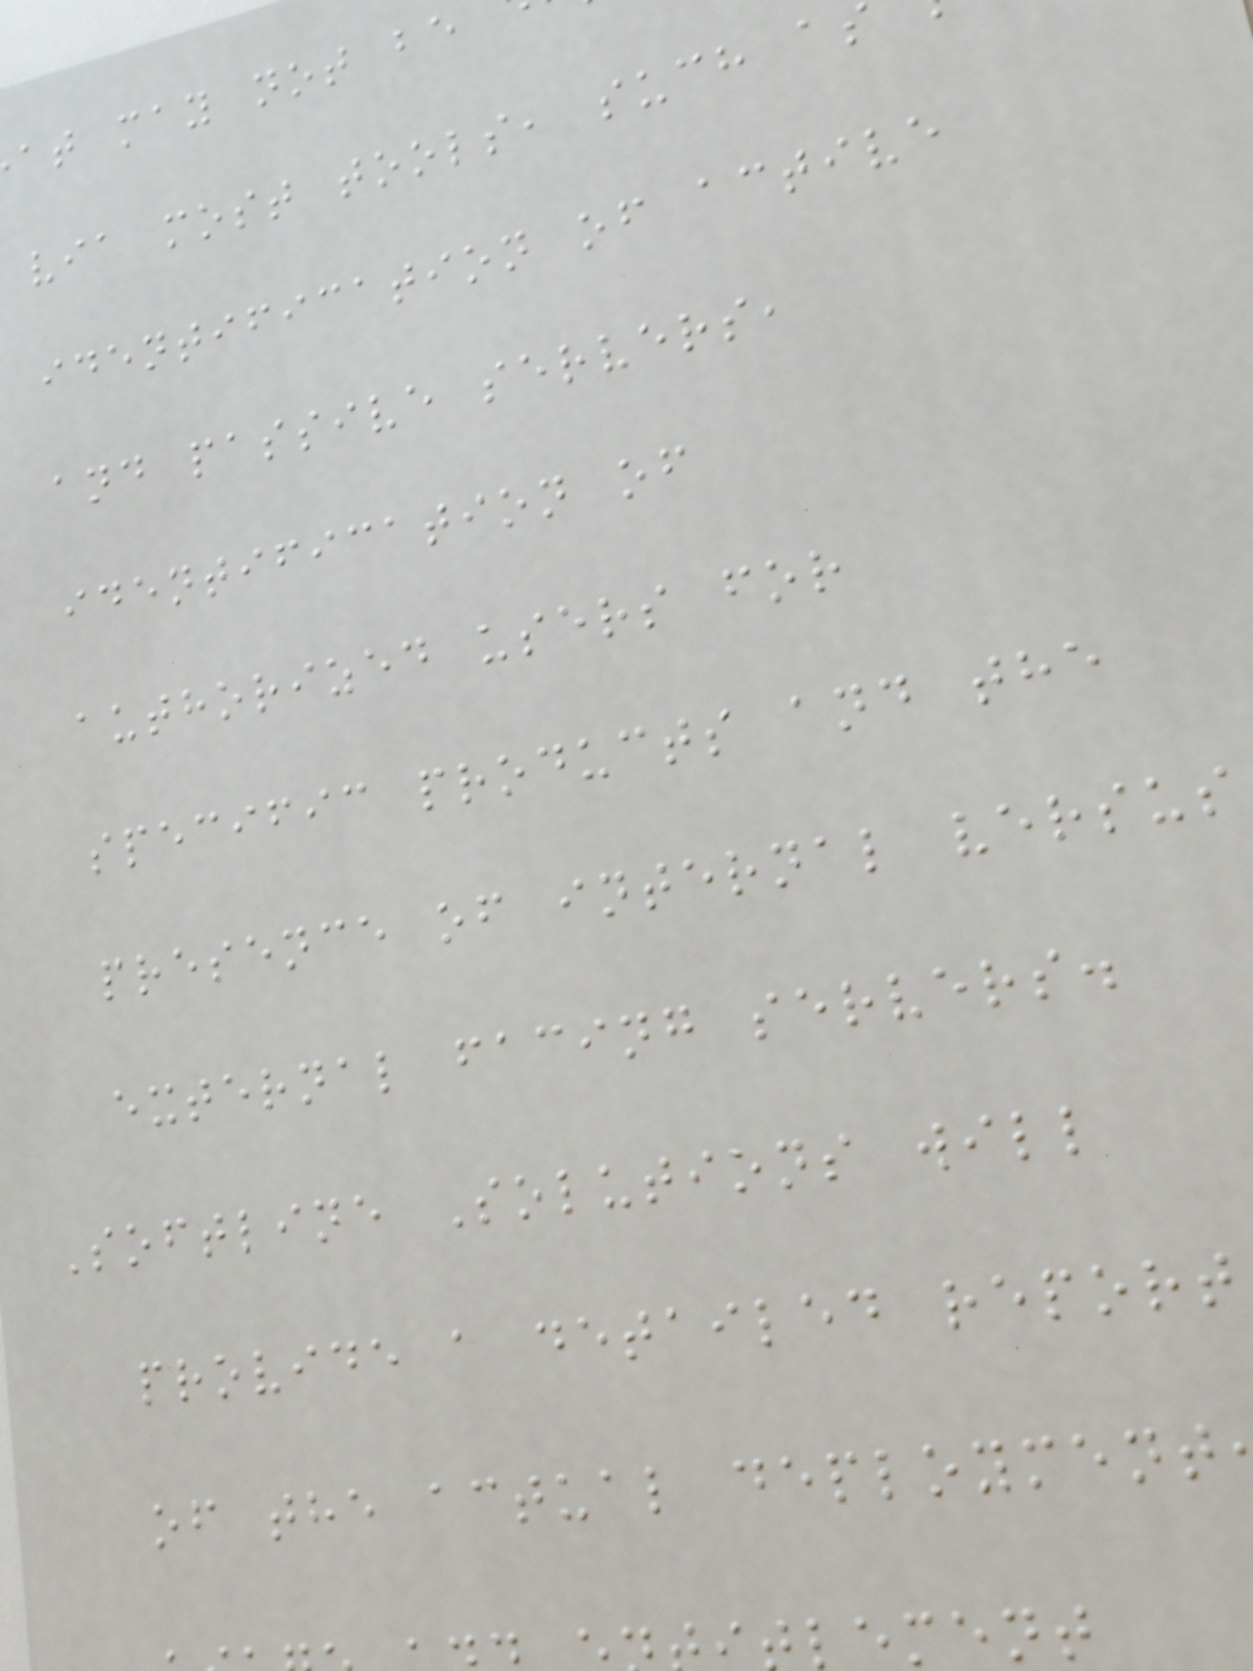at may not be
via most tools, such a
identification of active
and passive servers,
identification of
authorized users for
specific products and the
presence of internal versus
external facing servers.
Softline Solutions will
provide a detailed report
of the actual deployment
lement
